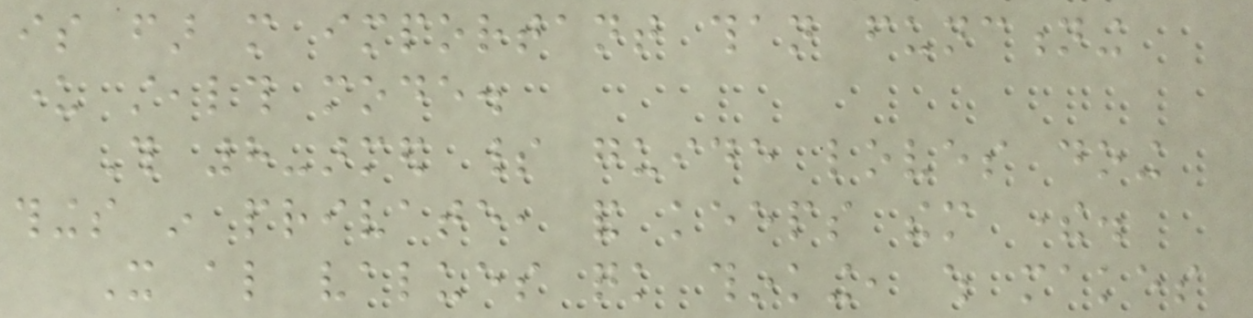is far more important than functioning
under stealth mode.
This 8-armed spirit guide loves doing
things in private, and keeps them there.
It also values quick thinking, which makes
